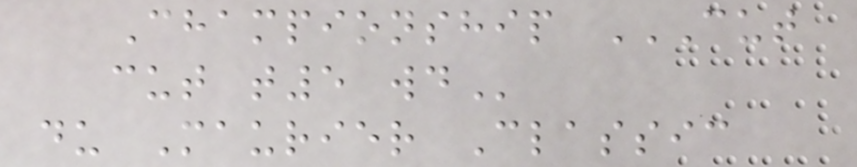Championship CUT
CUT T5 WD
du Maurier Classic
